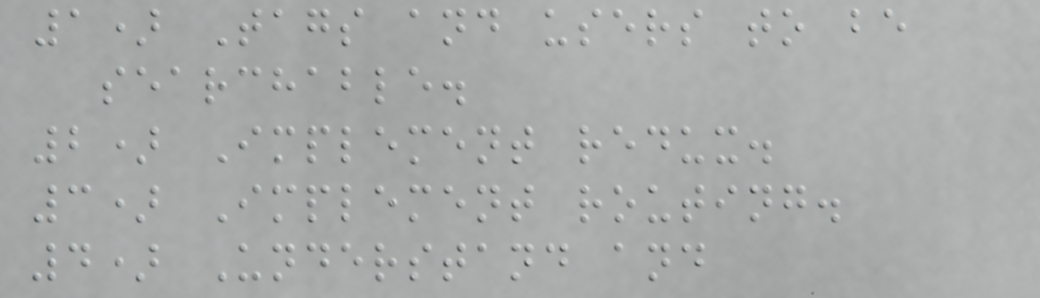1) Tags and users to be
searchable.
2) Implement redux.
3) Implement routing.
4) Understand and
